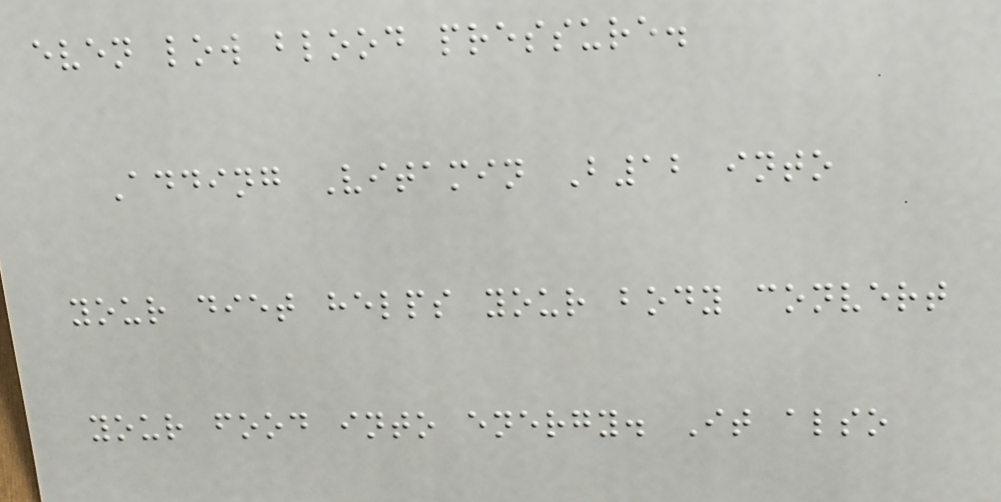even low blood pressure.
Adding Vitamin B12 into
your diet helps your body convert
your food into energy. It also
